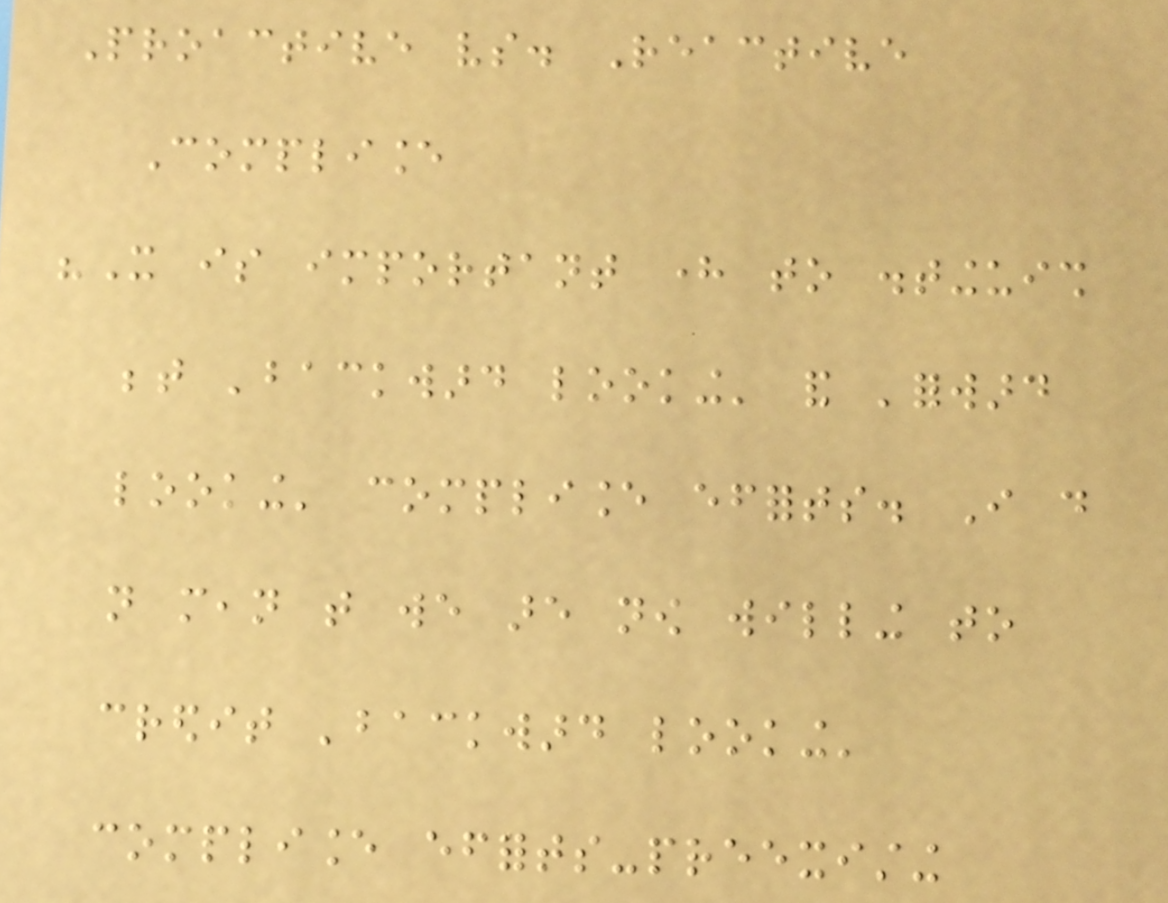Proactive vs. Reactive
Compliance
"It is important here to distinguish
between 'backward looking' and 'forward
looking' compliance efforts. I do
not mean that we are now willing to
credit 'backward looking'
compliance efforts-preexisting
